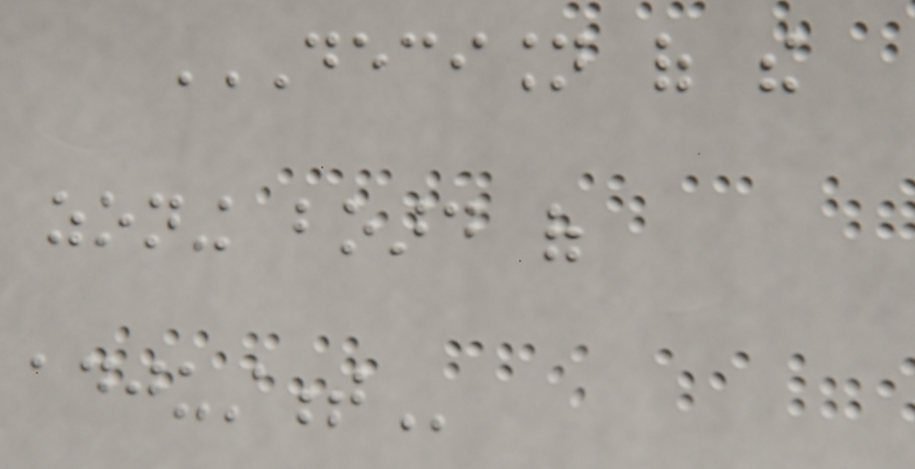DECISION OF THE
ZONING BOARD OF
ADJUSTMENT
